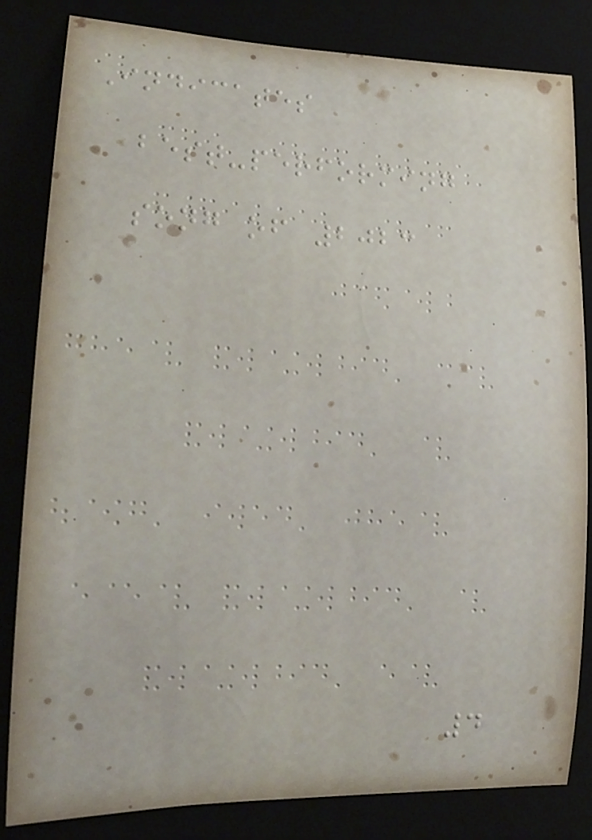Indicates
best-performing
song of 2023
4
